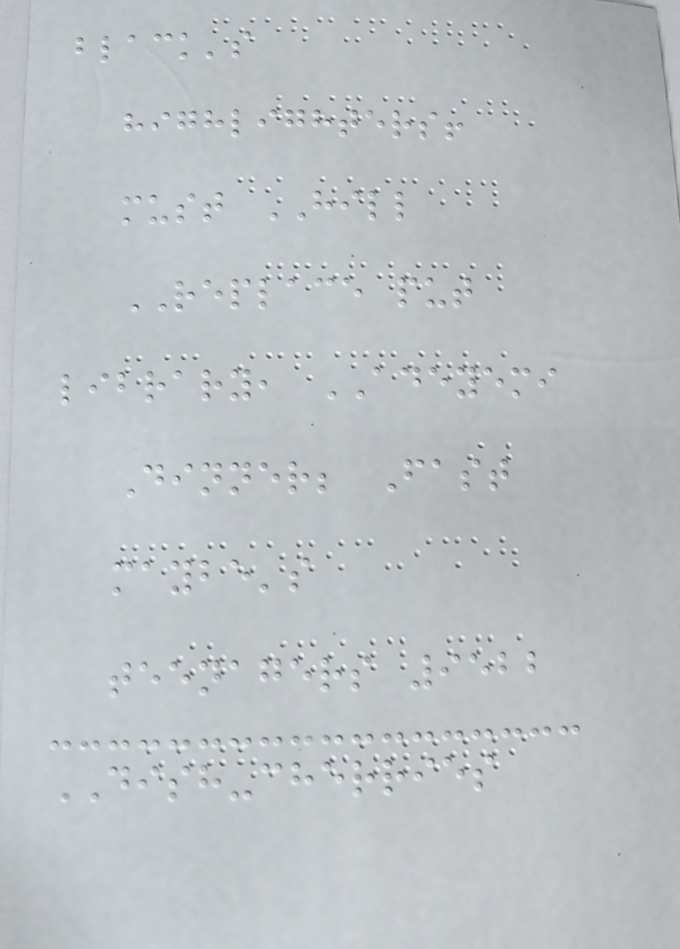black's
highlighters!
must HILL
REPLACE put
library, ADEYEMI
Dinner; Fast
maybe's
teenagers 9522
DISH-cherries
